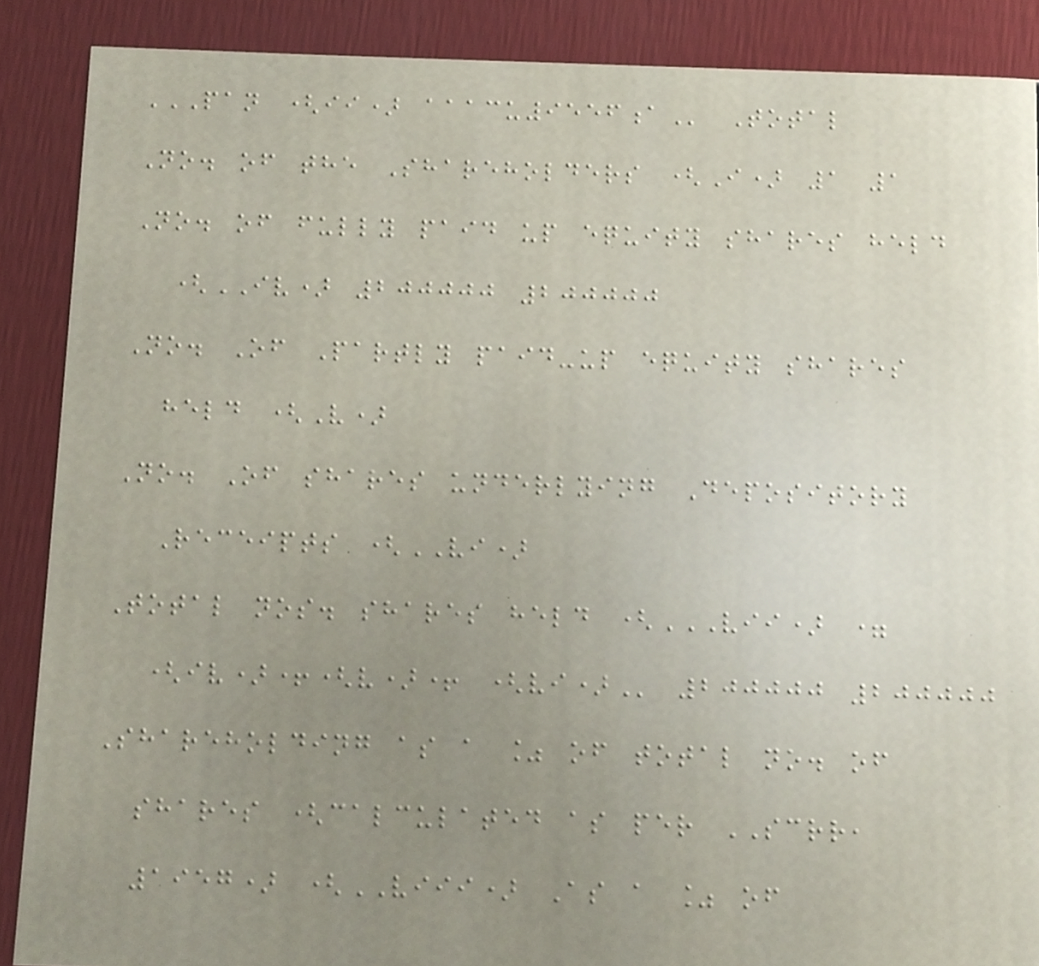PAN (II) AAACU9556A Total
No. of the Shareholders (I) 1 1
No. of fully paid up equity shares held
(IV) 200000 200000
No. Of Partly paid-up equity shares
held (V)
No. Of shares underlying Depository
Receipts (VI)
Total nos. shares held (VII) =
(IV)+(V)+ (VI) 200000 200000
Shareholding as a % of total no. of
shares (calculated as per SCRR,
1957) (VIII) As a % of
